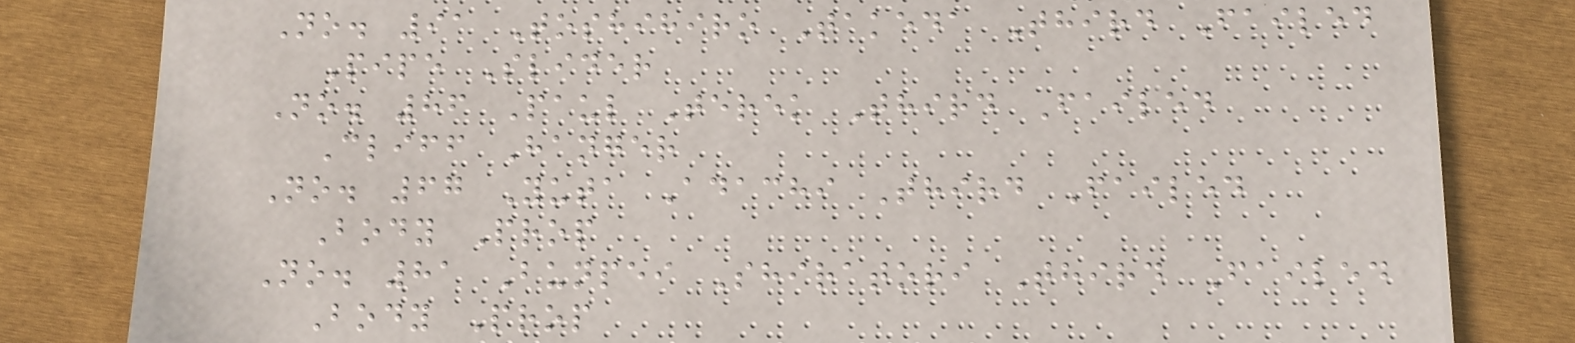No. 91 Toshihiro Takeda Third Failed
Pipe Slider
No. 86 Paul Terek Third Failed
Cliff Hanger
No. 67 Yuta Adachi Third Failed
Body Prop
No. 81 Bunpei Shiratori Third Failed
Body Prop
